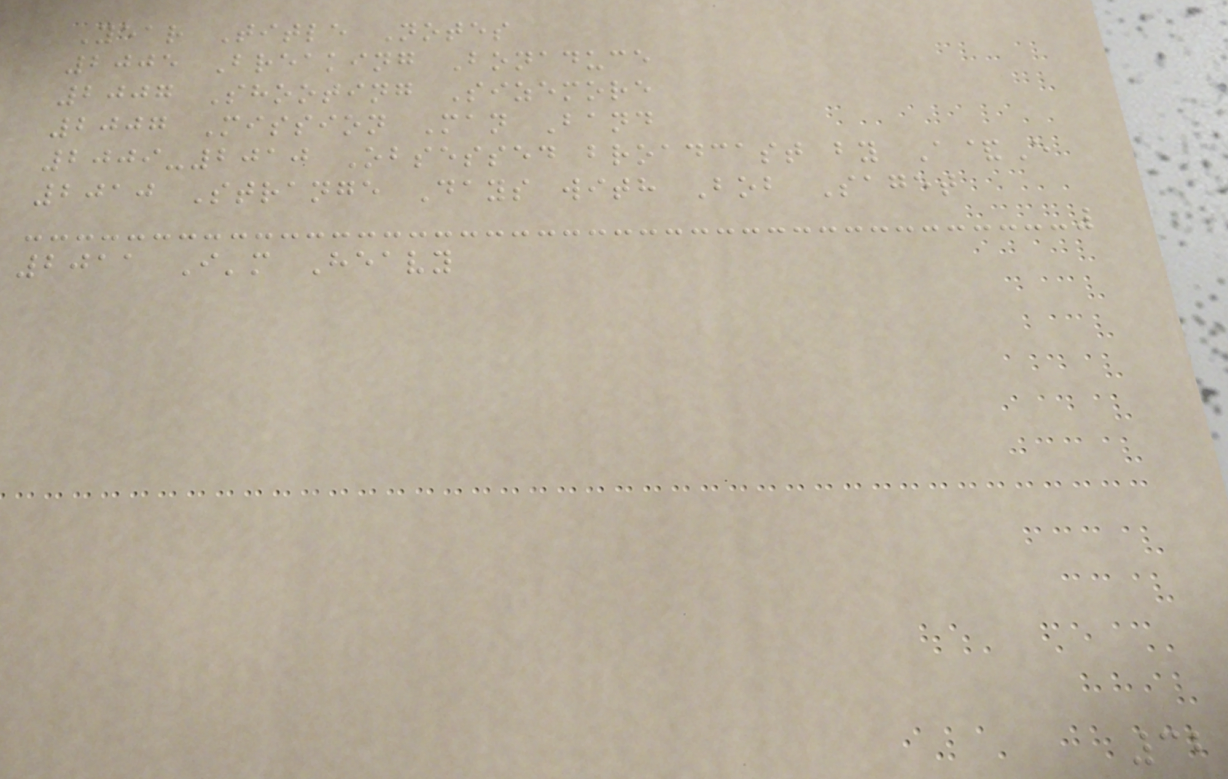Year Title Notes
2005 Breaking Bonaduce
2007 Shooting Sizemore
2007 Mission Man Band
2009-2010 Obsessed broadcast by A&E
2010 Strange Days with Bob Saget
2011 I'm Heavy
32
